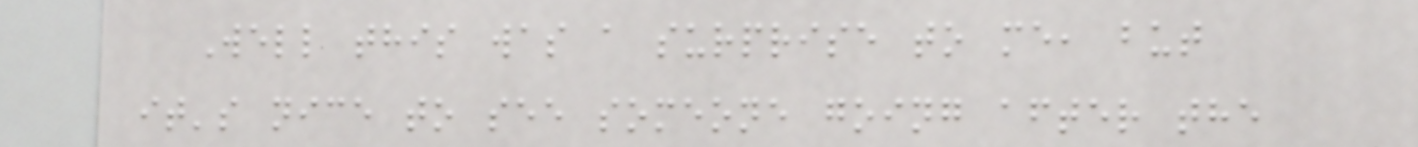Well this was a surprise to me, but
it's nice to see someone going after the
